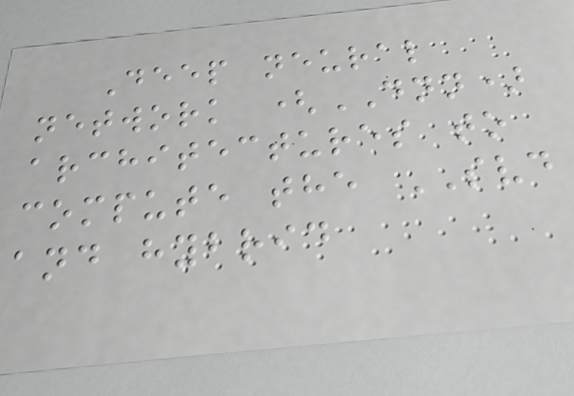Deep neural
network (DNN)
architectures to
compute the SVD
and hybrid
